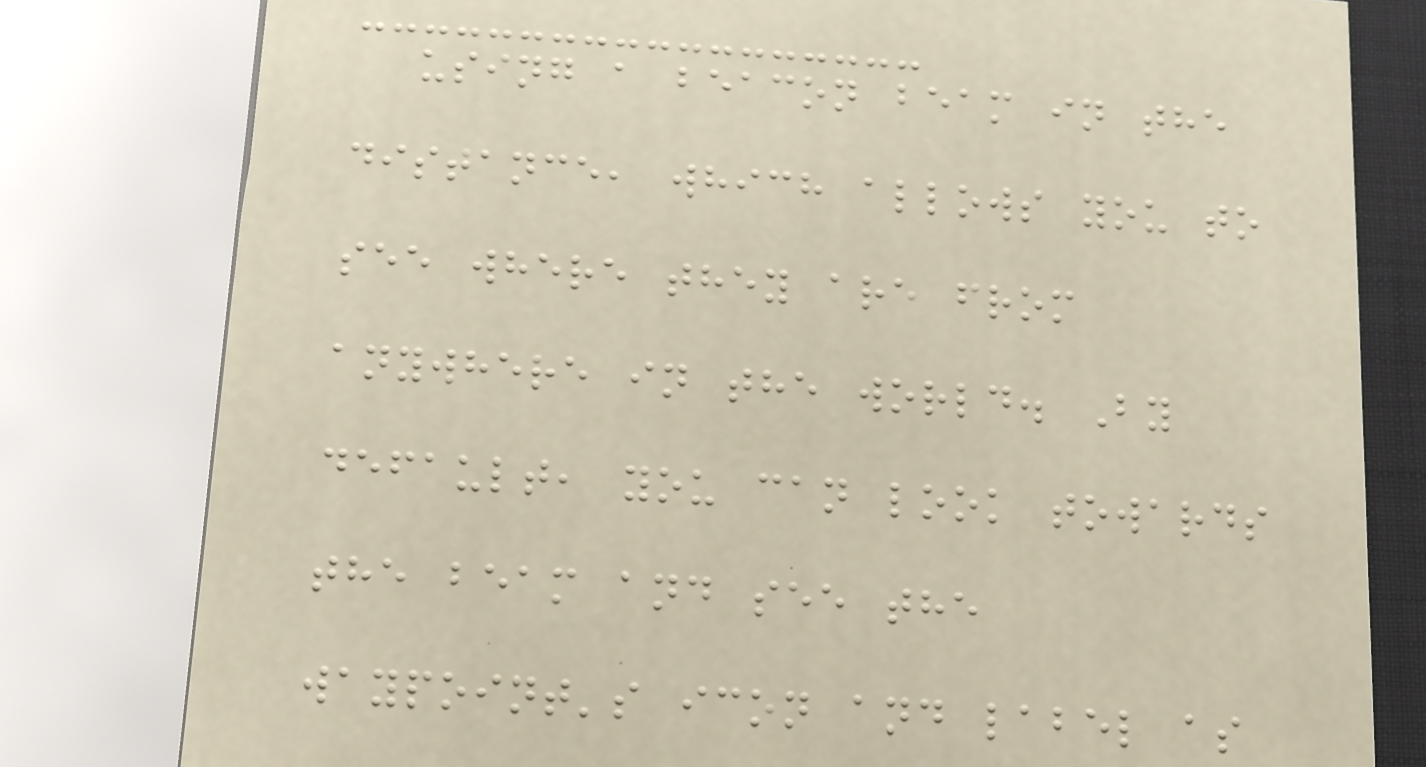using a beacon beam in the
distance, which allows you to
see where they are from
anywhere in the world. By
default, you can look towards
the beam and see the
waypoint's icon and label as
